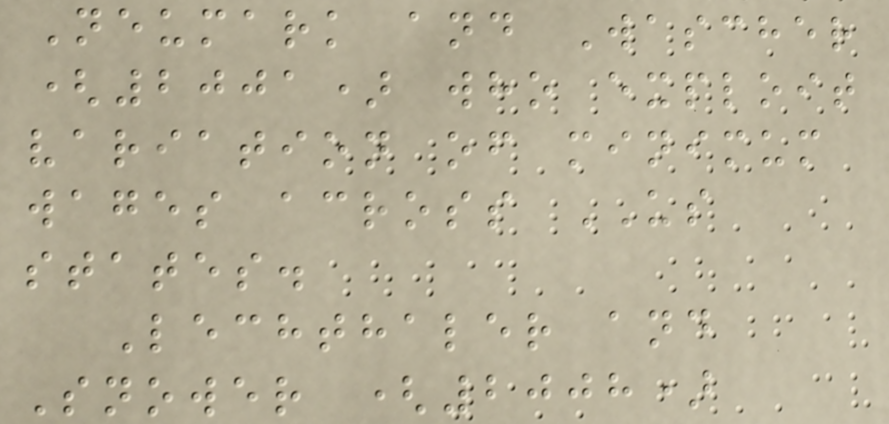Neumark and Wascher
(2001) who exploit
variation of minimum
wages across US
states.
Lechthaler and
Snower (2008)
